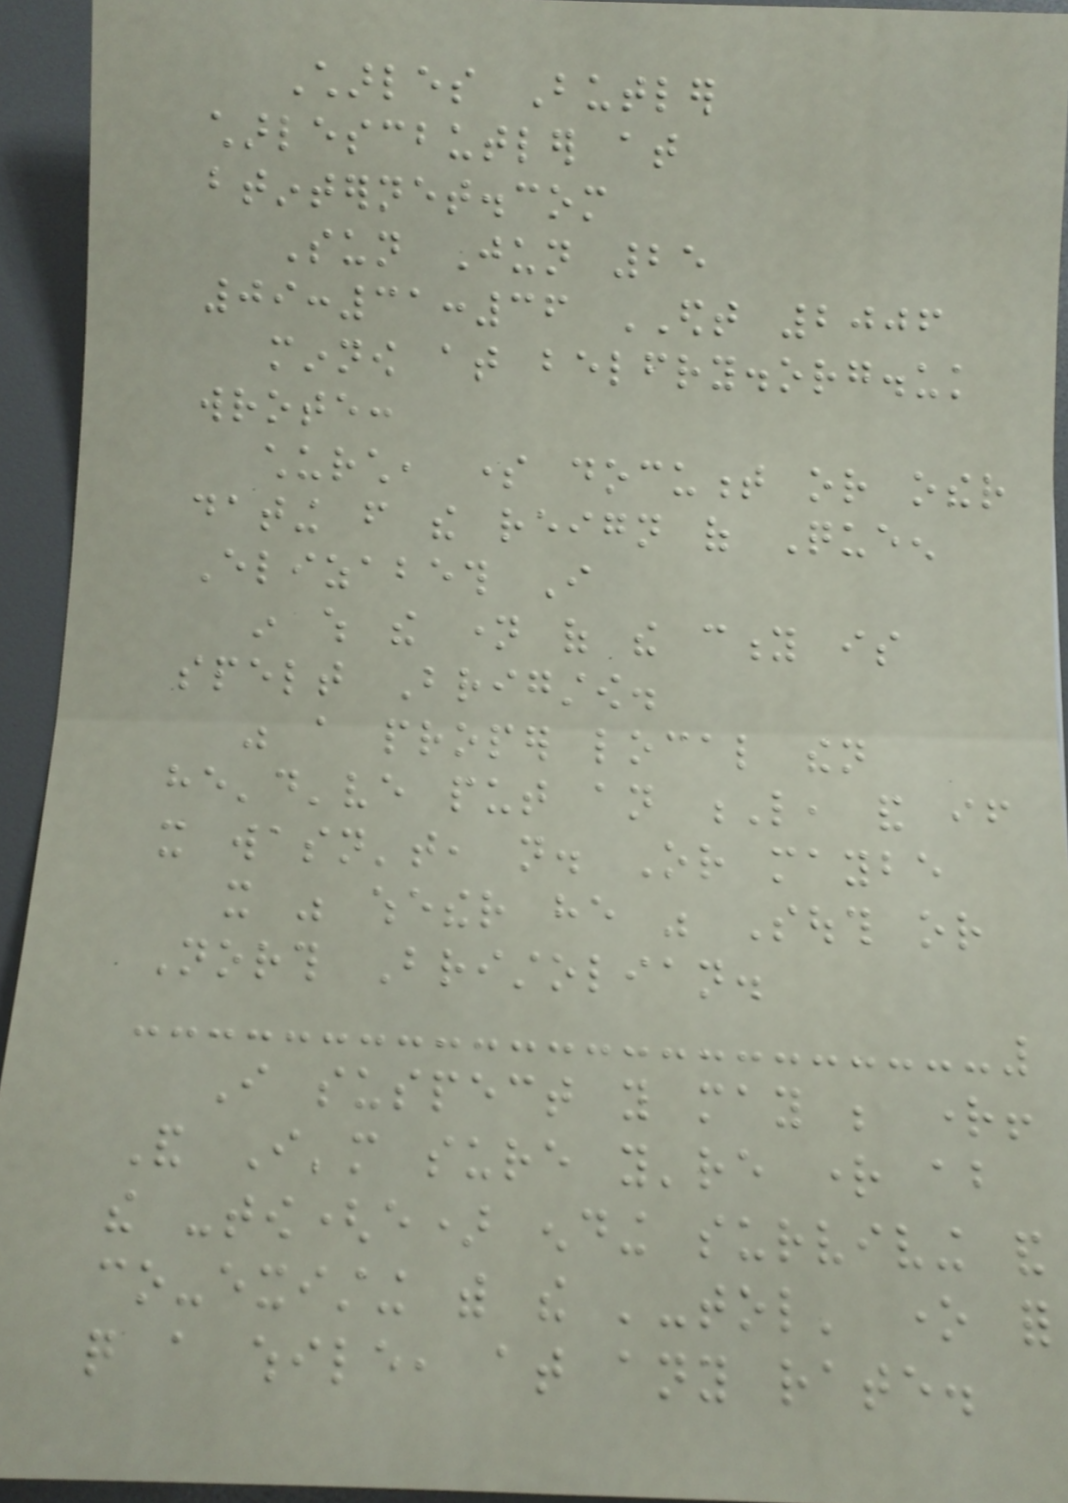Charles Butler
charlescbutler at
btinternet.com
Sun Jun 25
09:31:36 EDT 2006
minnow at belfry.org.uk
wrote:
church, some document or other
dating from the reign of Queen
Elizabeth I
in which the name of the city is
spelt Brigstow.
was a proper local then
he'd've put an L, and if
it wasn't, not. Or maybe
it was whether he was South or
North Bristolian.
I suspect you may be right!
And I'm sure you're right about
the -tow(e) ending surviving and
co-existing with the '-tol' one for
quite a while, at any rate.
